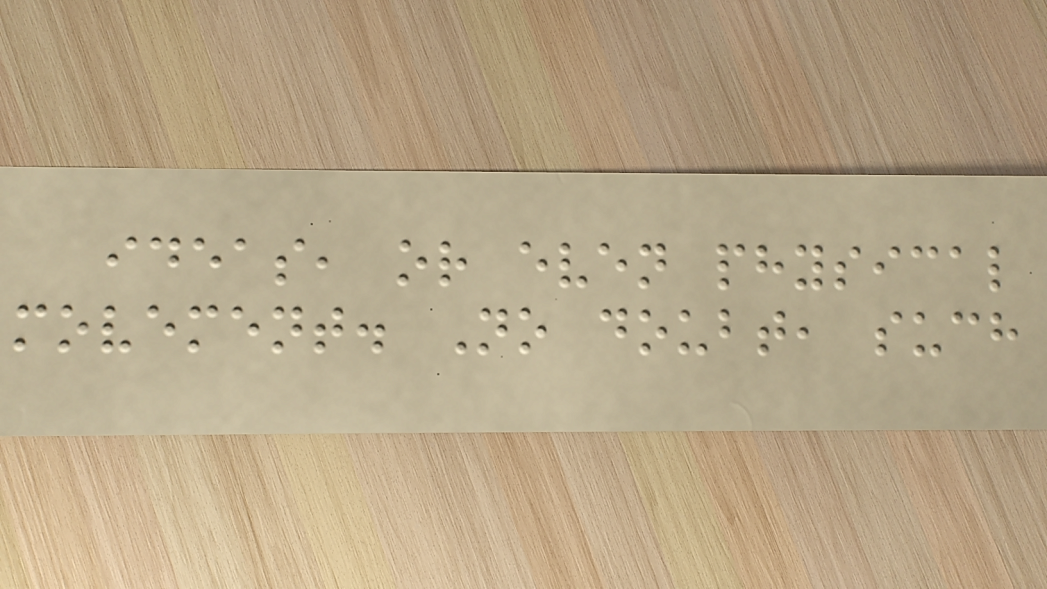ideas, or even physical
movement. No doubt, such
